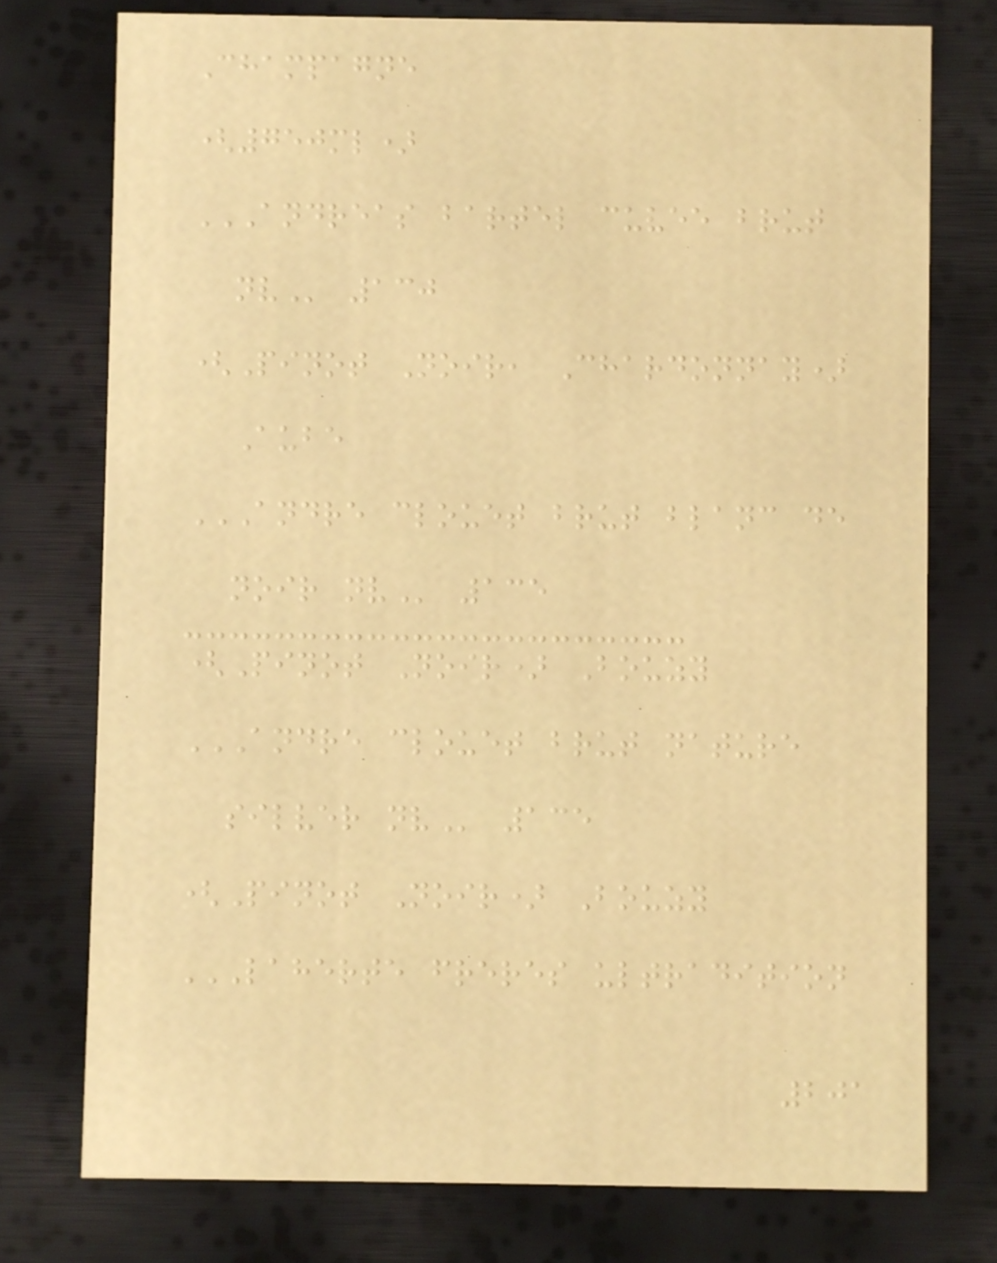Champagne
(750ml)
ANDREAS BARTEL CUVEE BRUT
NV 130
(Pinot Noir, Chardonnay)
Aube
ANDRE CLOUET BRUT BLANC DE
NOIR NV 135
(Pinot Noir) Bouzy
ANDRE CLOUET BRUT NATURE
SILVER NV 135
(Pinot Noir) Bouzy
LAHERTE FRERES ULTRADITION
201
